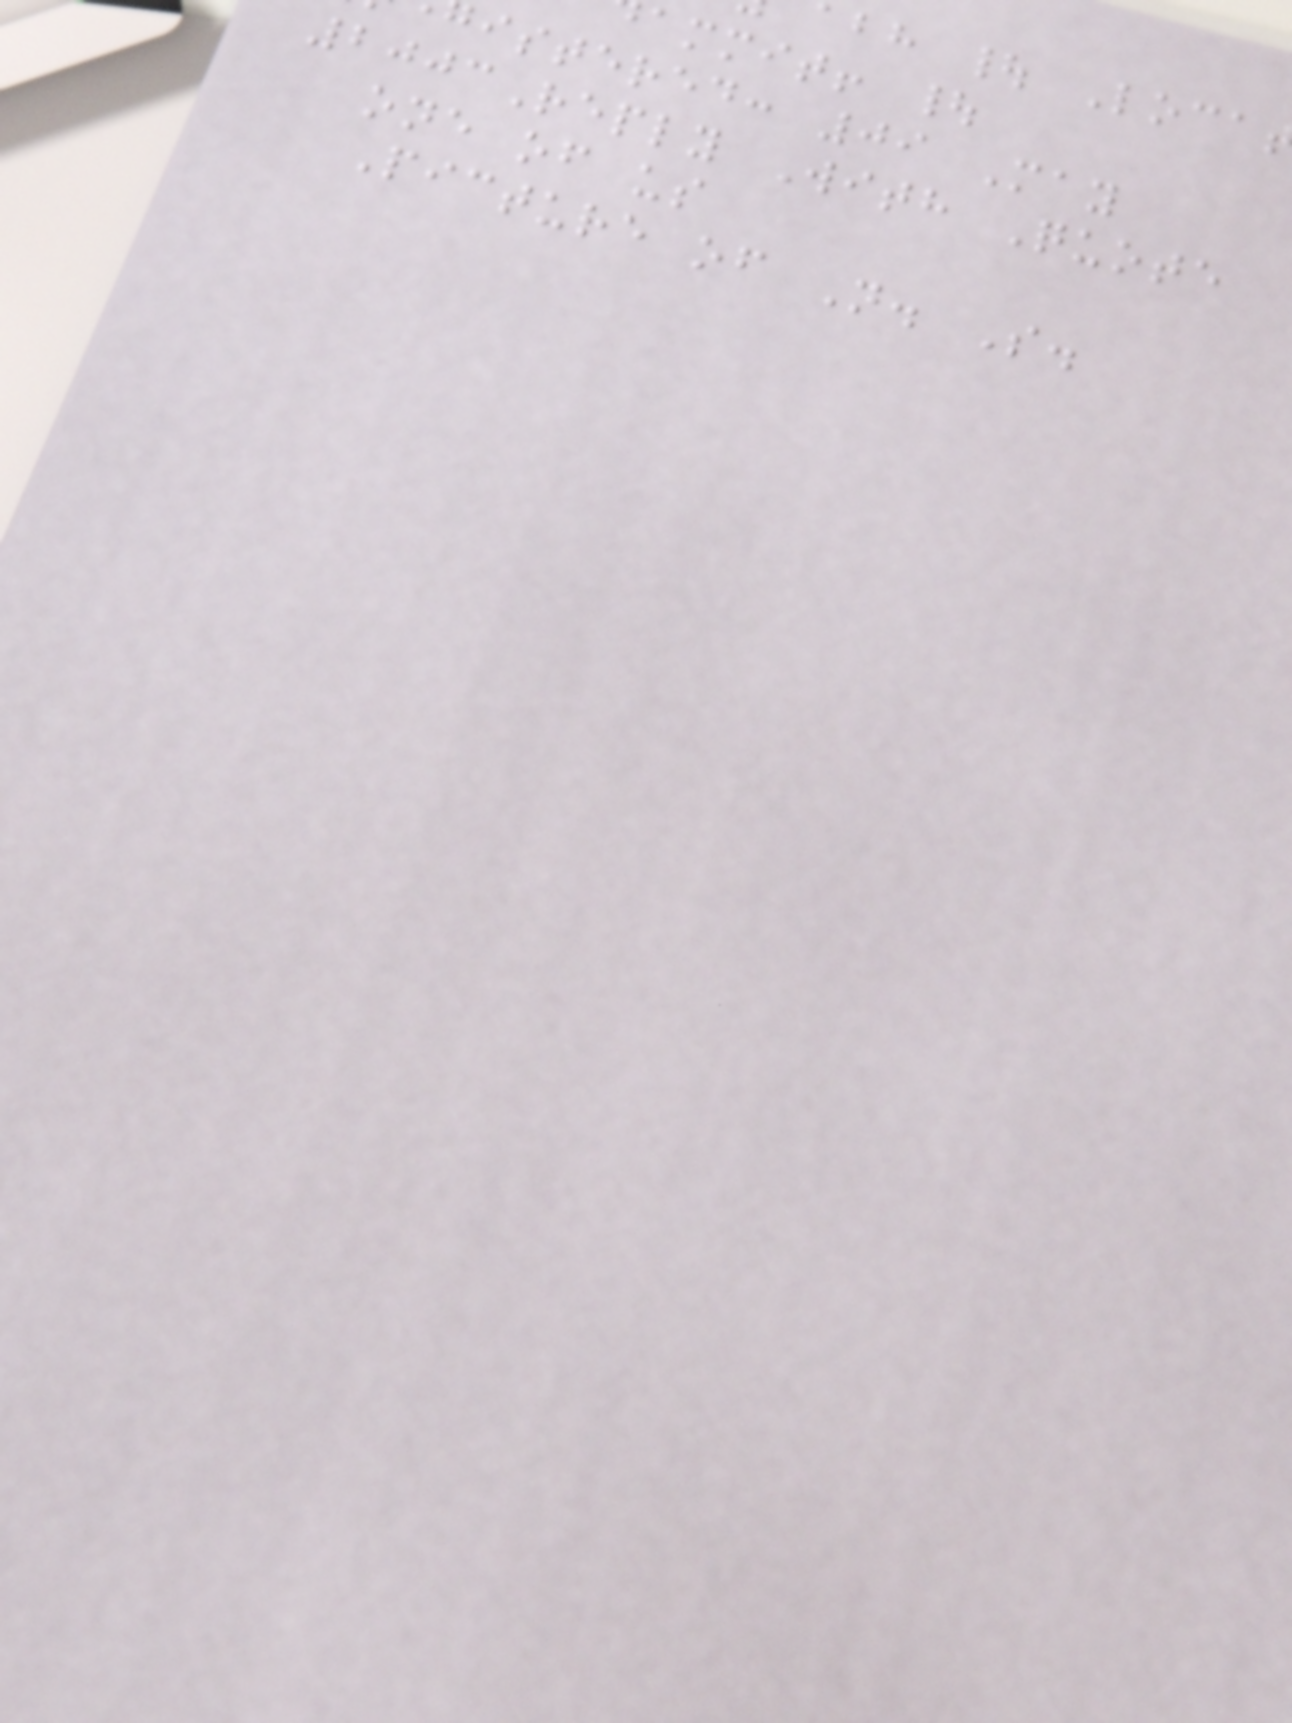abh | Loca
ammit! |
istered: 09 May
2003Reply With Quote
one of us
Picture of N. S.
